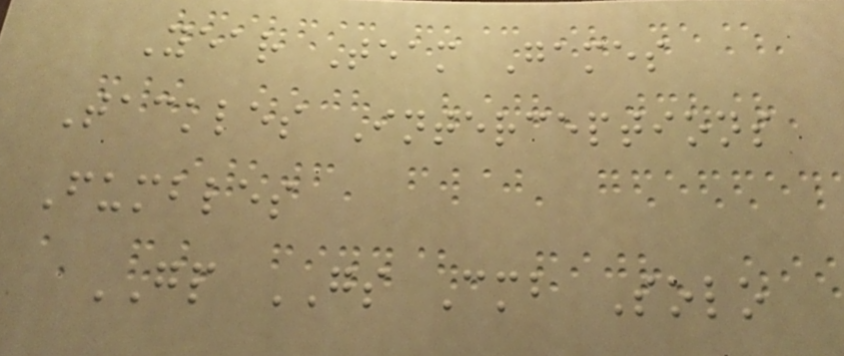Year Team Games
Tackles Interceptions
Fumbles
GP GS Cmb Solo
